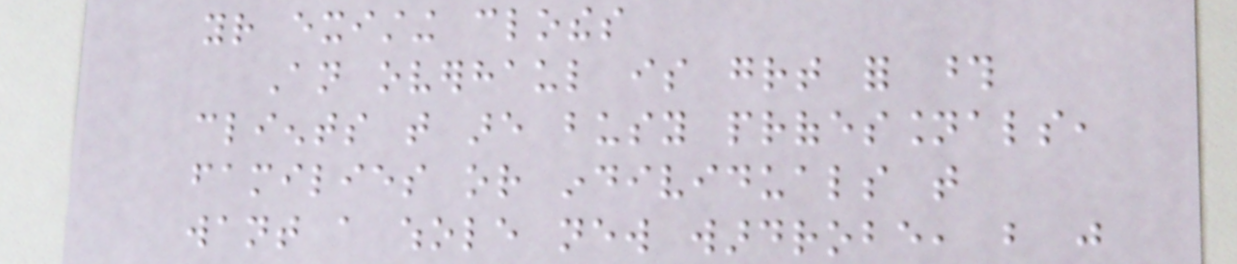your existing clothes
An overhaul is great for those
clients that are busy professionals,
families or individuals that
want a whole new wardrobe, but just
